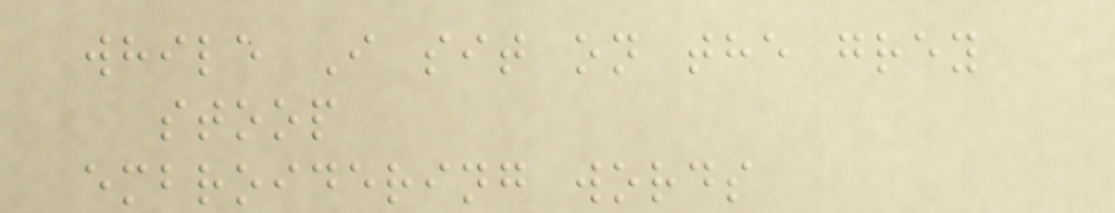while I sit on the grey
stoop
embroidering words
